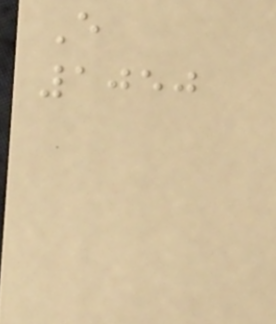E
1050
